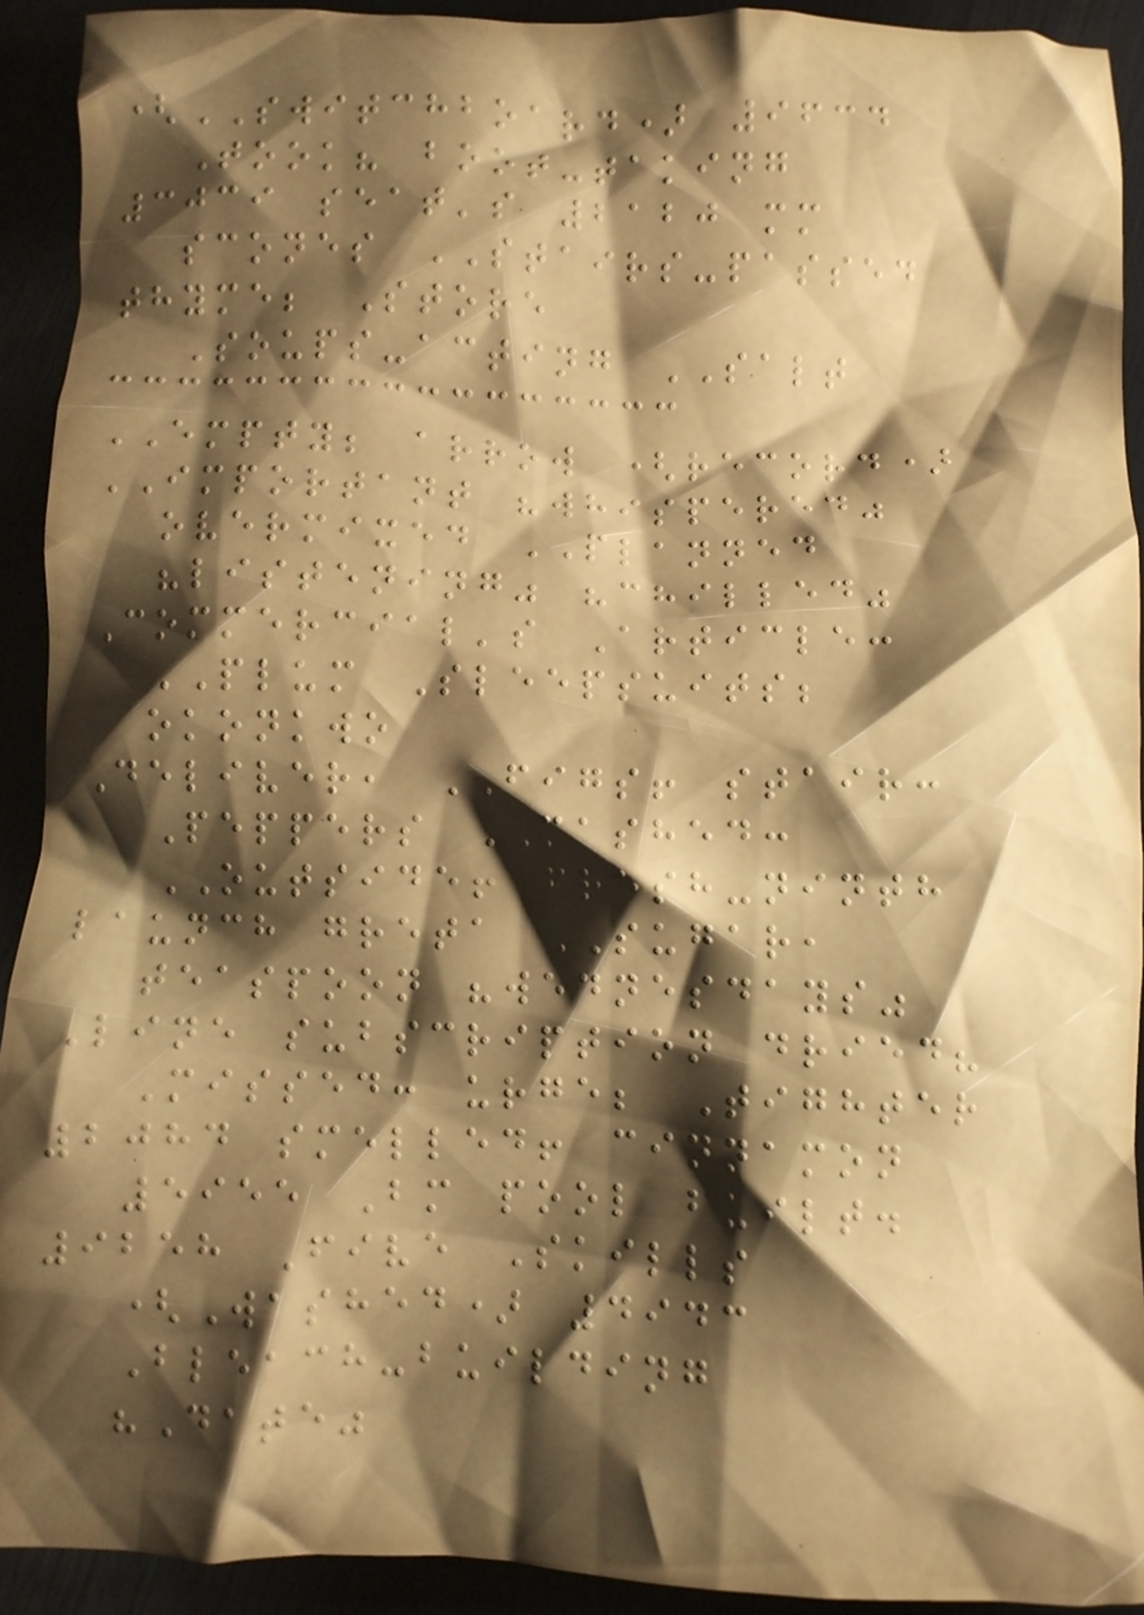(SWITCHBOARD) 9634
Took? boot-taking
3039 seat's 2120 mm
scones STAIRS-passed
thyme; Store
Soups-acting SALT
EMPTY; arrow (record)
IMPORTANT "whispered"
overmixed PLANNED
"listening" "chilled"
Commercial's Article:
PLUM Sleepsuits;
okonkwo
Deliver, FIGS! stair:
Peppers MASHED:
OUTSIDE! fresh-ninth
launch greta SUGAR,
teaspoon "wednesdays"
Line subscription dried?
Missed: urge; Tighter
2084 smelled! cinnamon
5955 Bm pool built.
9258 Five Skills
(Washed) 4943
Bleach-building
"Date"
